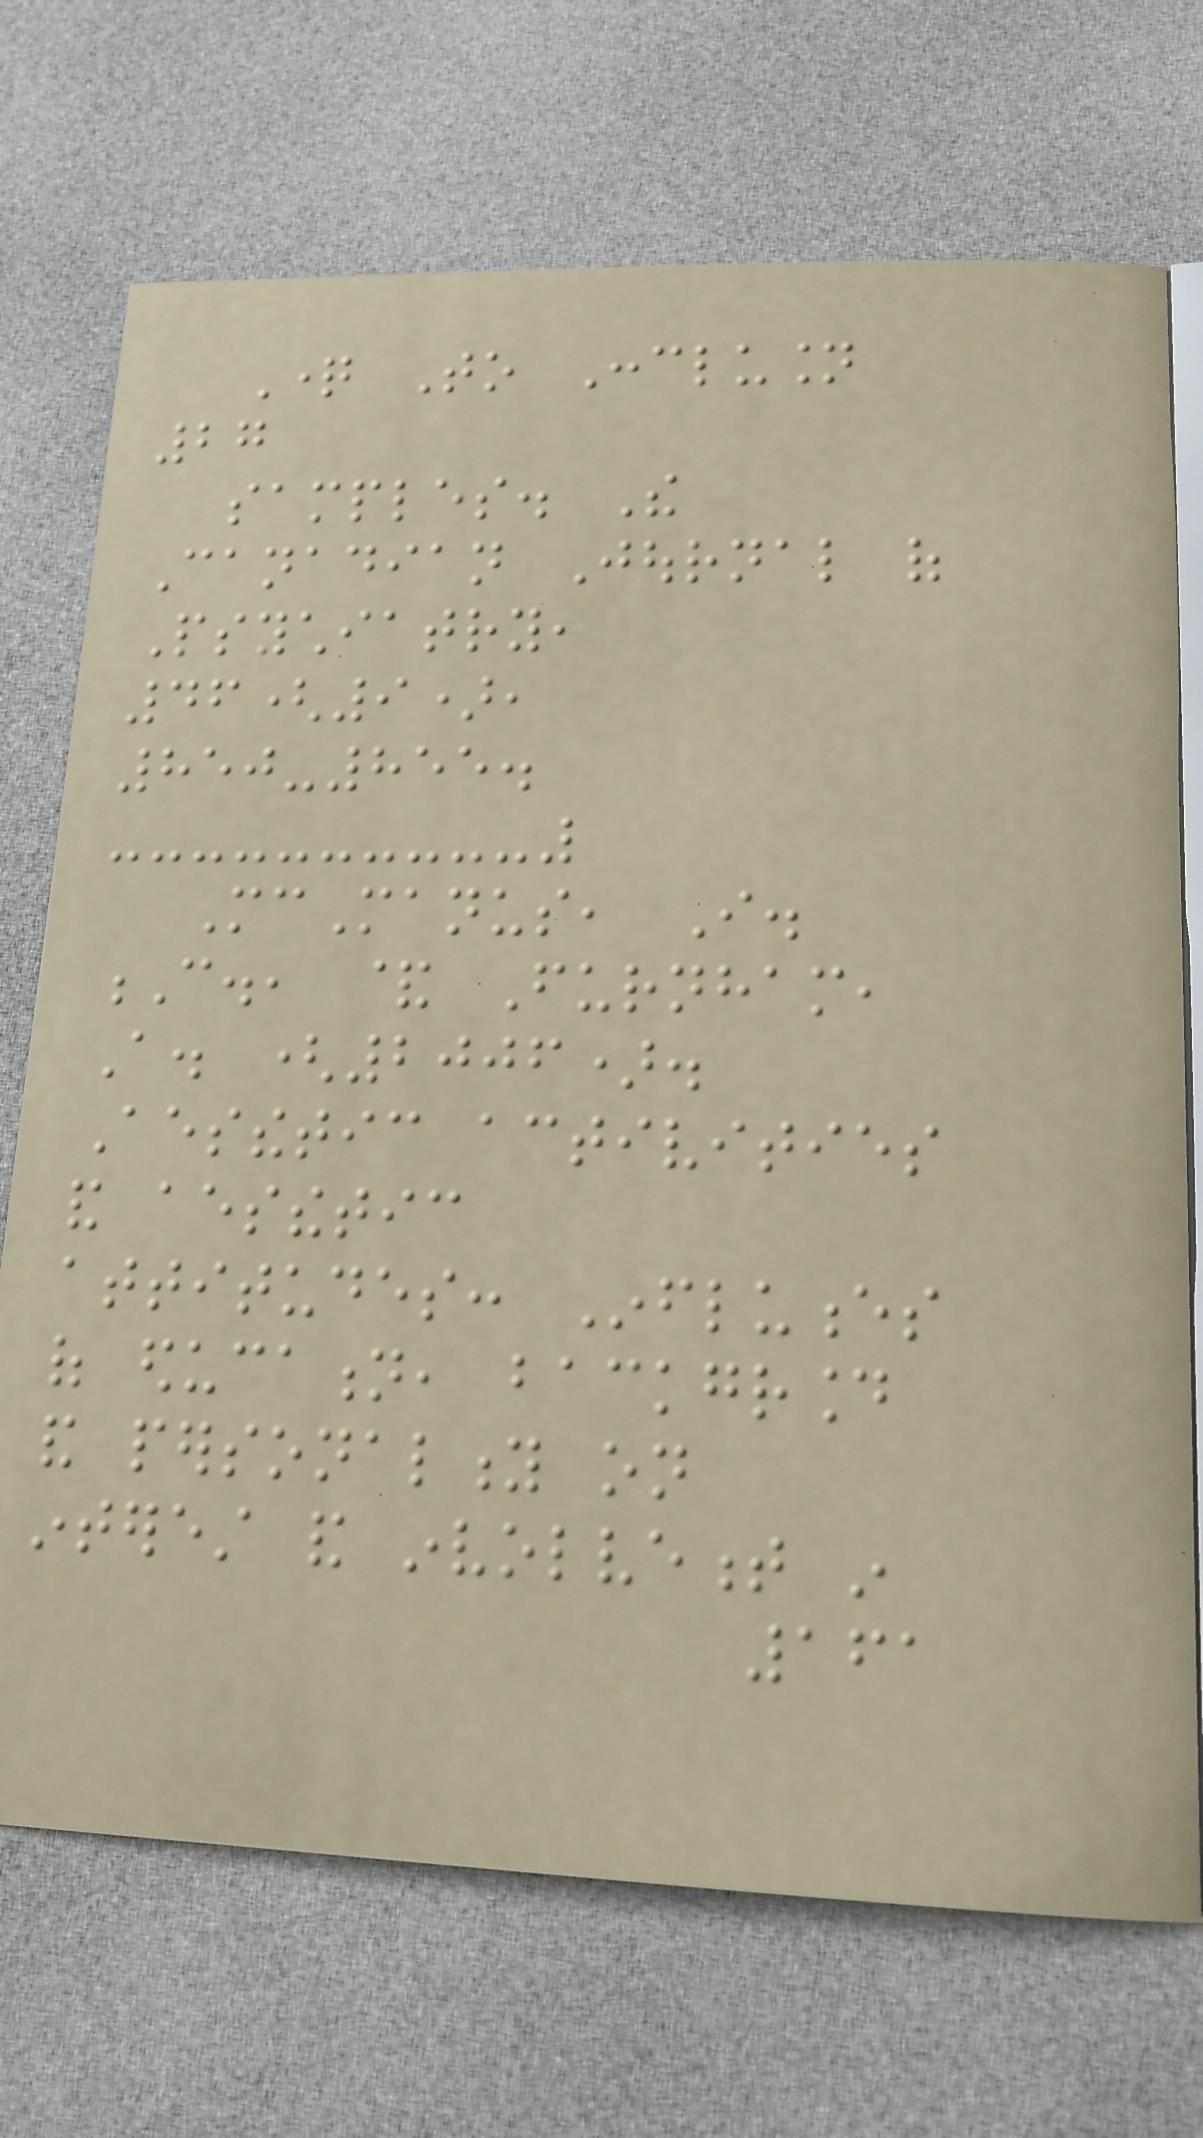Question To Conclusion
27
samples. The
Canadian Journal of
Psychiatry,
46(9),
850-855.
McManus, I.
C., & Furnham,
A. (2006).
Aesthetic activities
and aesthetic
attitudes: Influences
of education, background
and personality on
interest and involvement in
161
